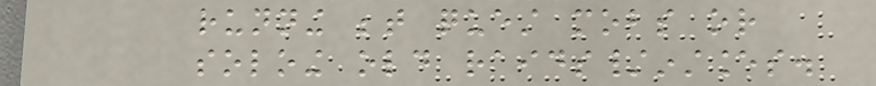running between quest mobs or
soloing old raids/instances.
